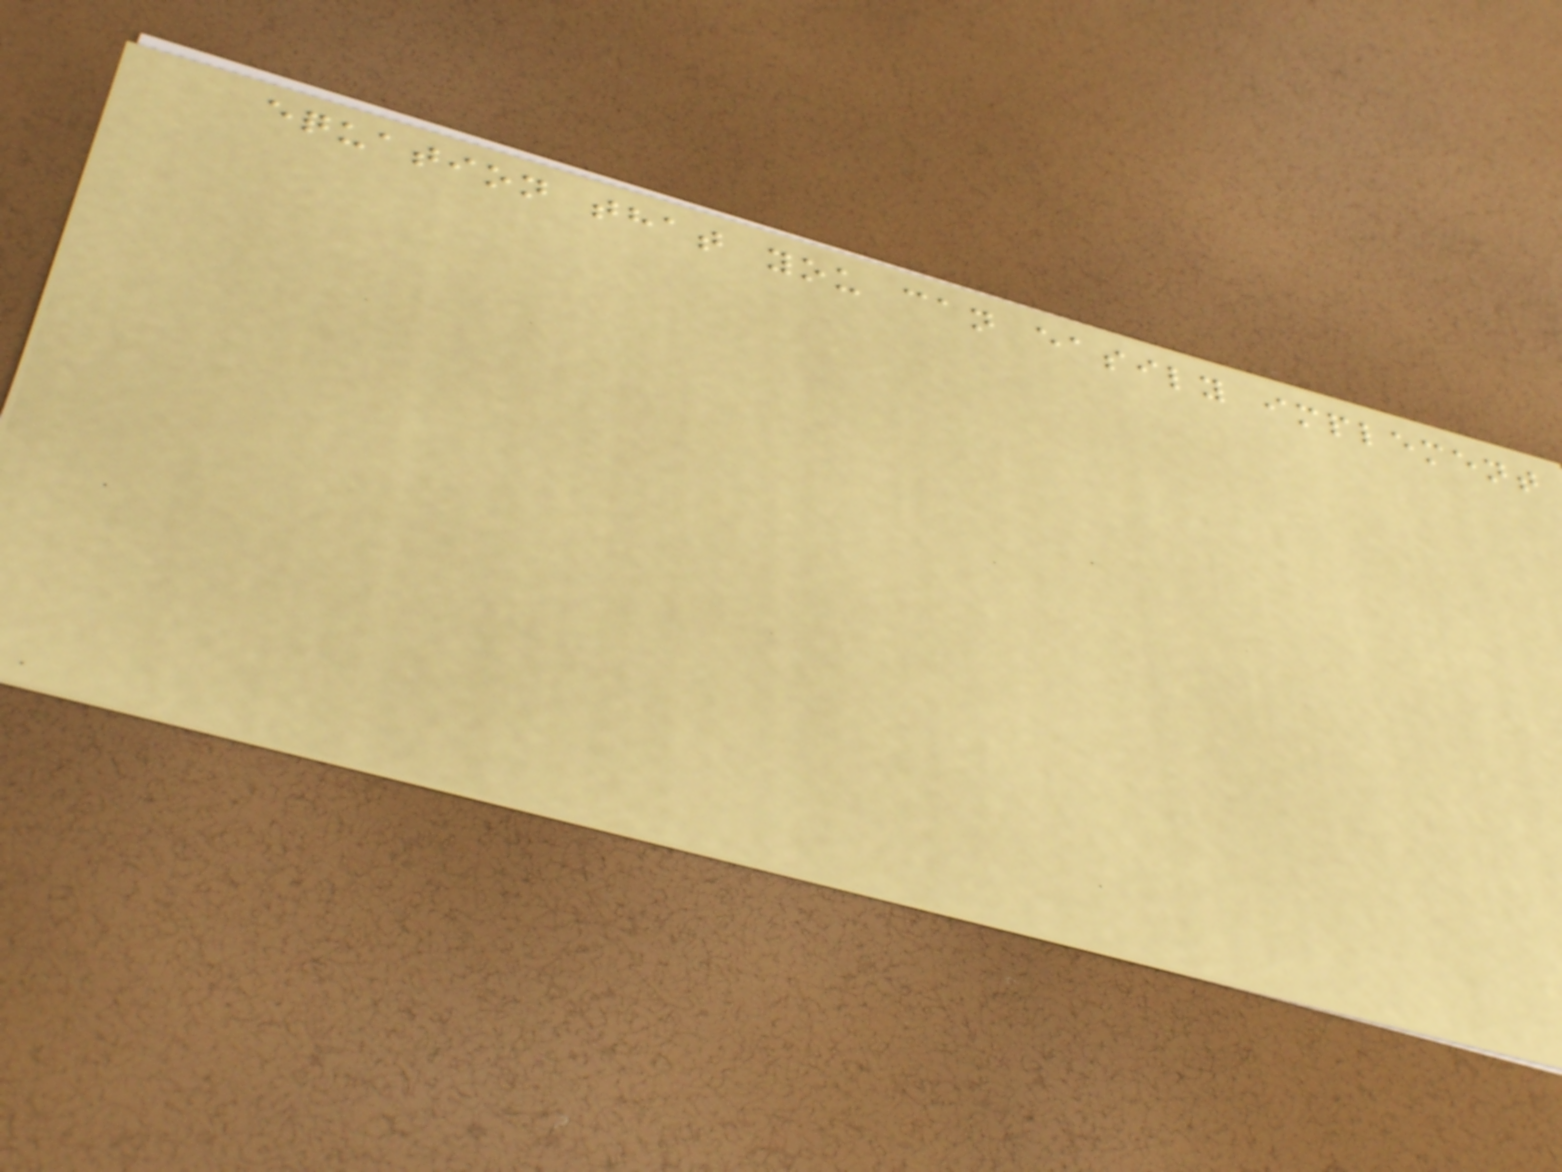equation that you can easily implement
